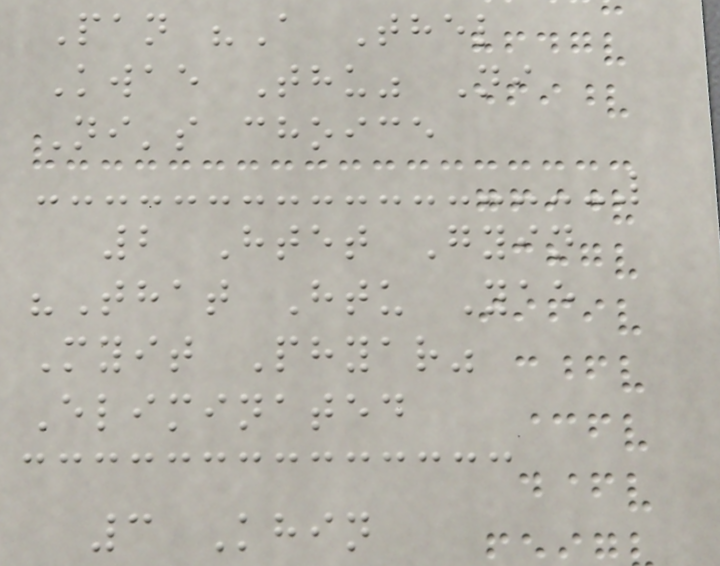Pan "A Thel
Kwae Thu" Ni
Ni's choice
2 Htet Gyin
"That Htu Yae
Myit Phyar"
Eliminated
3 Khin
